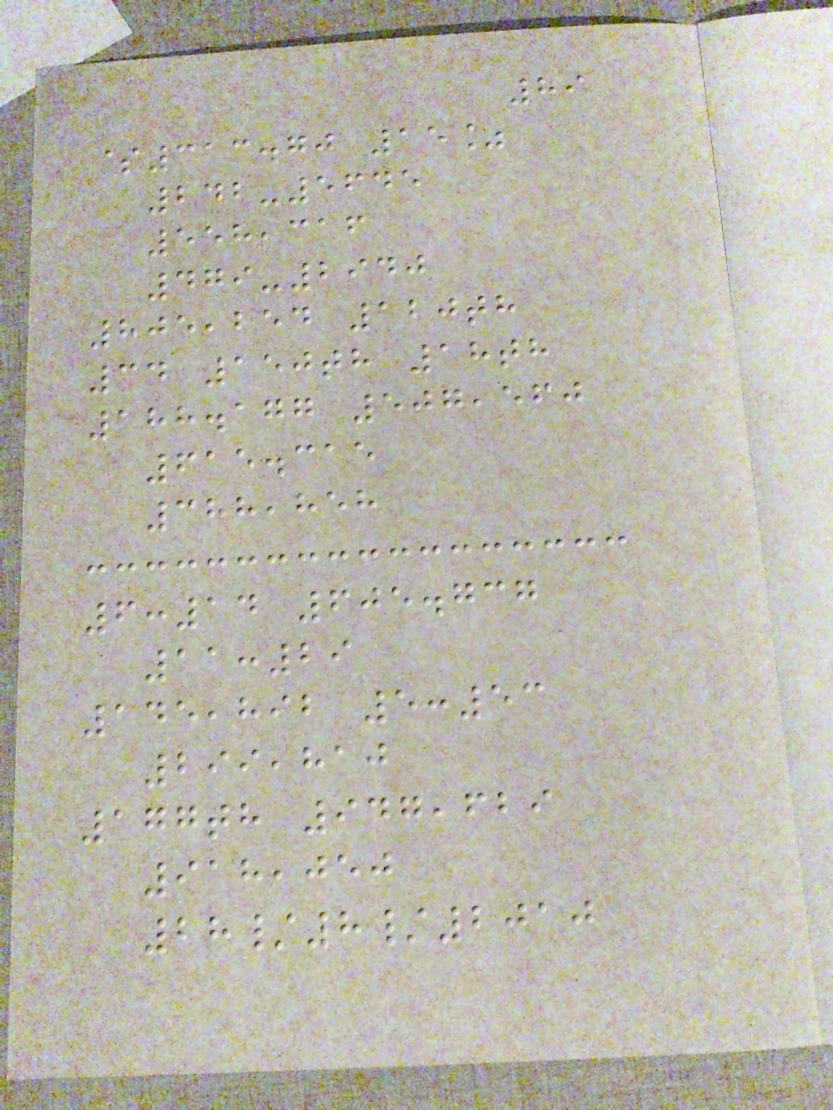89
$313.70 15%
242-5645
558,316
479-2940
805,254 120th
34 150th 18th
188.177 507,560
615.315
388,858
6:14 605.737
11:29
145,892 5:53
299,810
177th 947,629
918,050
28/8/2010
